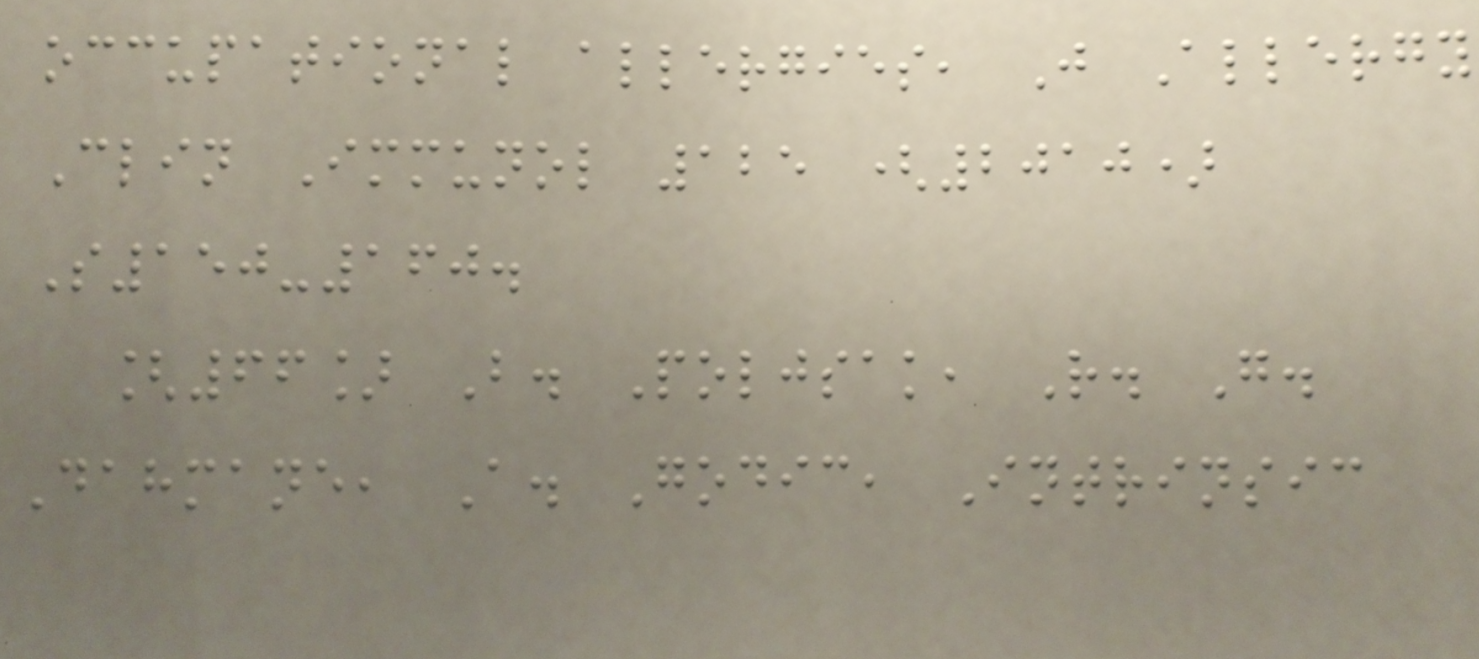occupational allergies, J Allergy
Clin Immunol 125 (2010)
S150-160.
[66] B. Poljsak, R. G.
Dahmane, A. Godic, Intrinsic
